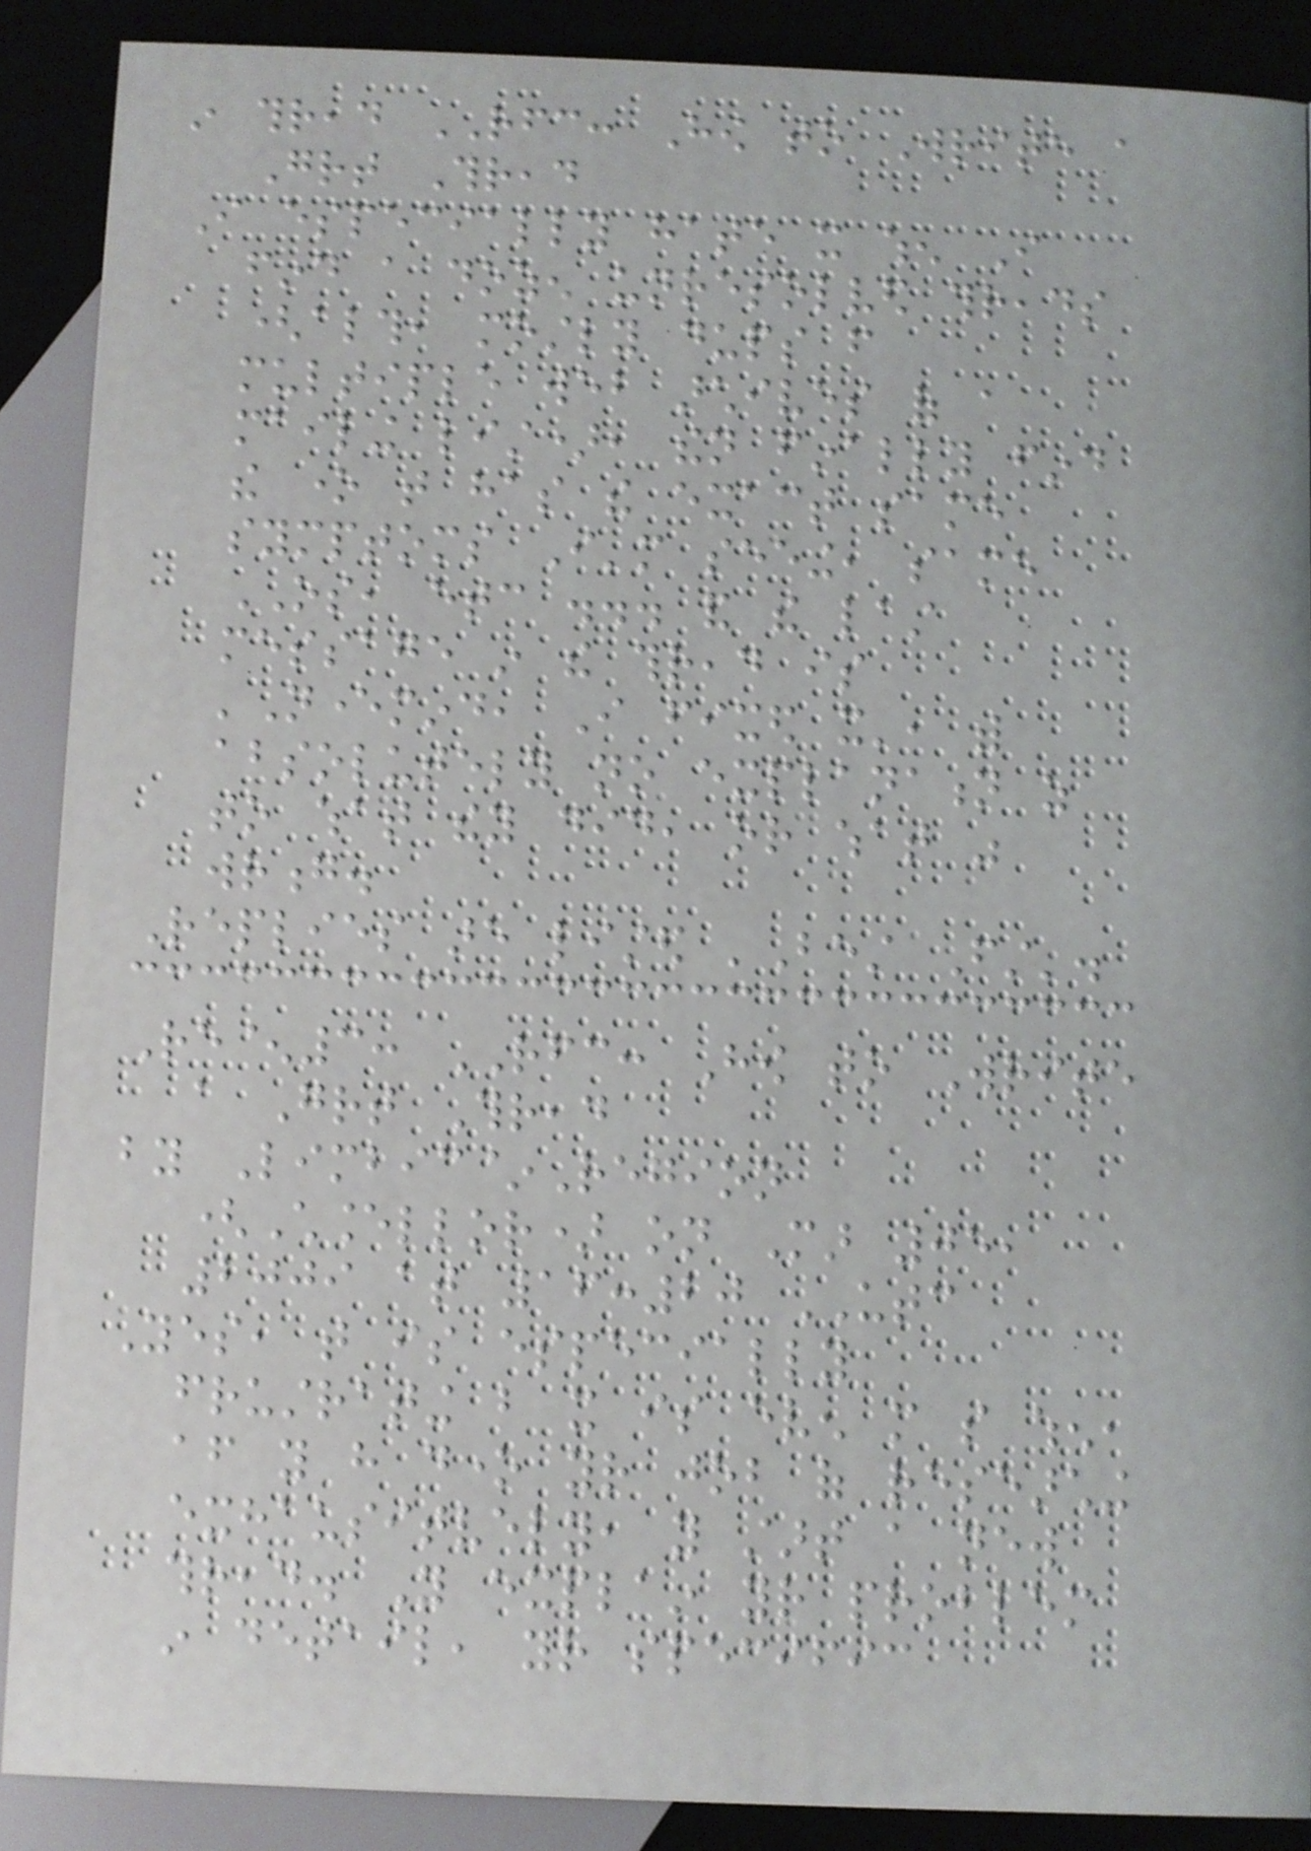in thread RFC: How to Write a
Great Thread
I especially hate it when I
find a dozen unresolved threads
(although, mostly dups from
multiple web archives of a
mailing list), then finally find
the one that has the exact same
symptoms I'm seeing, same
OS, etc ... and the last
message in the thread is
'Nevermind, I fixed it', with
absolutely no explanation as
to what they did, or what was
wrong.
Replies are listed 'Best First'.
Re^3: RFC: How to Write
a Great Thread
by Limbic~Region
(Chancellor) on Mar 05,
2009 at 16:20 UTC
Yes, that is especially
frustrating but it is even more so when,
after you have done your job of researching
exhausitvely, you start a new
thread. You explain your problem
in detail, your specific
